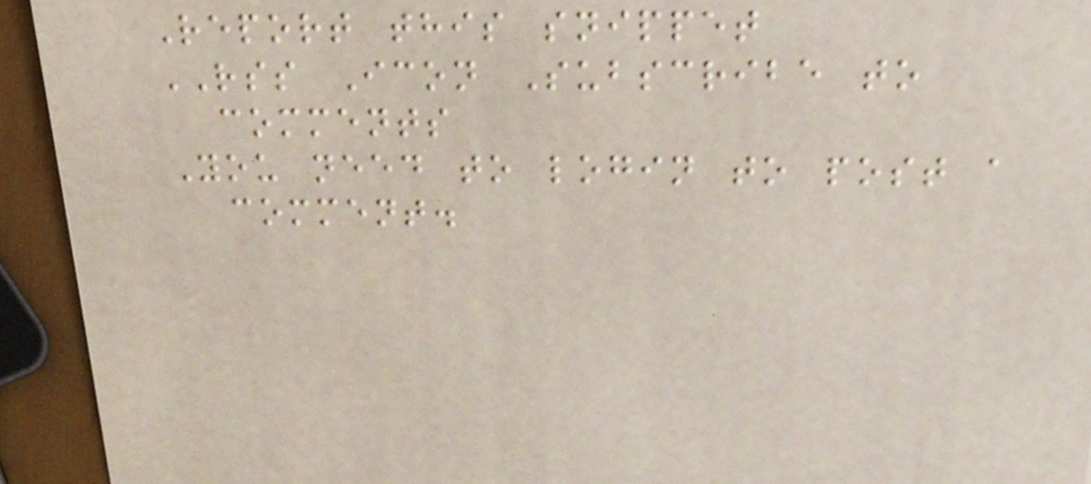Report this snippet
RSS Icon Subscribe to
comments
You need to login to post a
comment.
